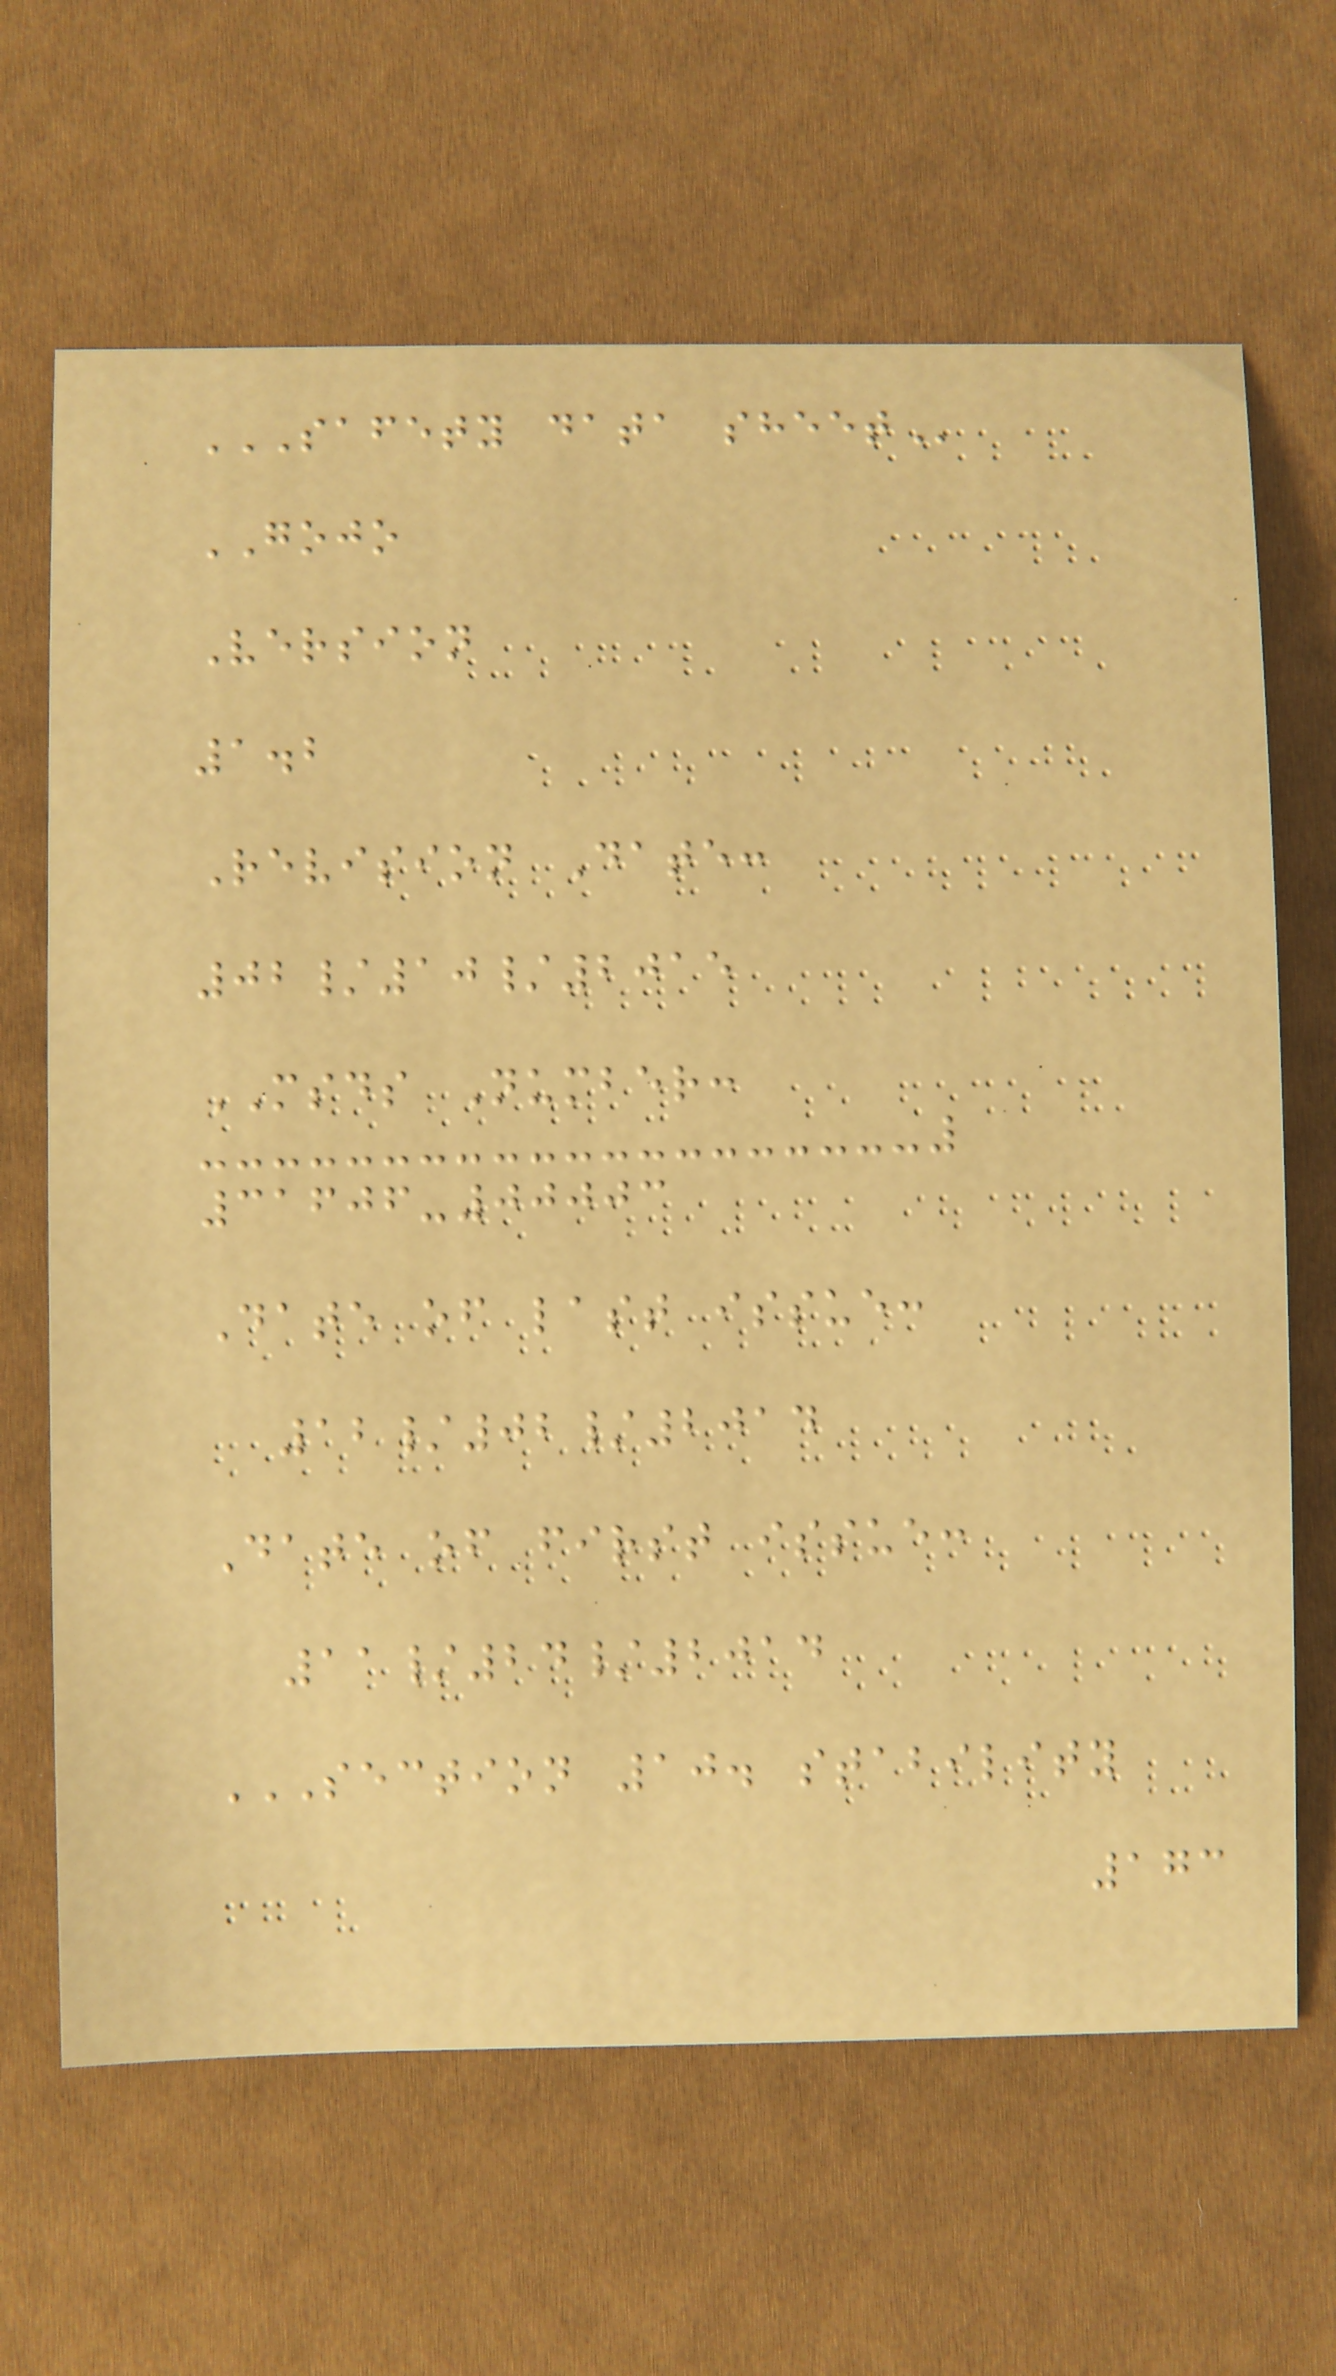SAFETY DATA SHEET
GOJO
Version
1.2
Revision Date:
02/10/2015
MSDS Number:
31606-00003
Date of last issue:
12/02/2014
Date of first issue:
11/24/2014
SECTION 10. STABILITY
173
